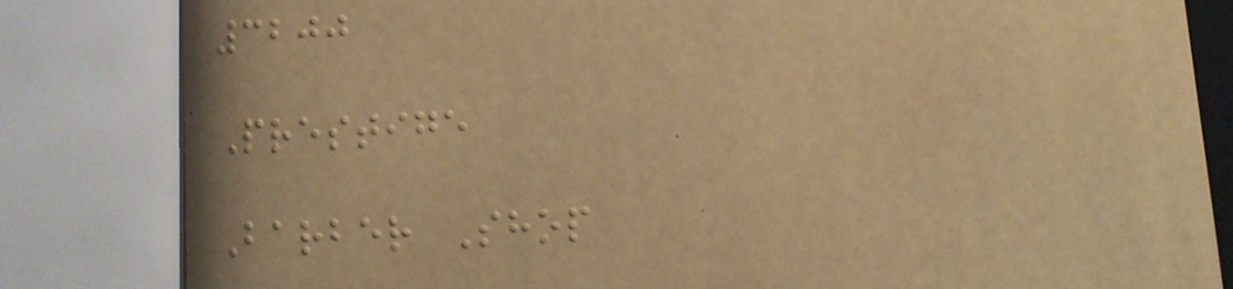3200
Prestige
Barber Shop
